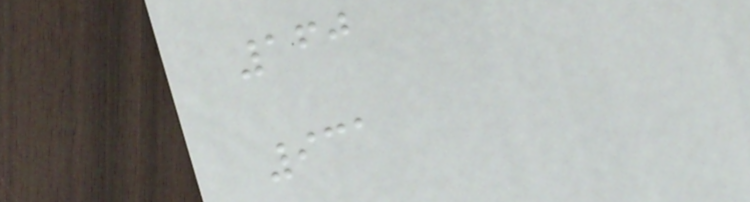160
931
